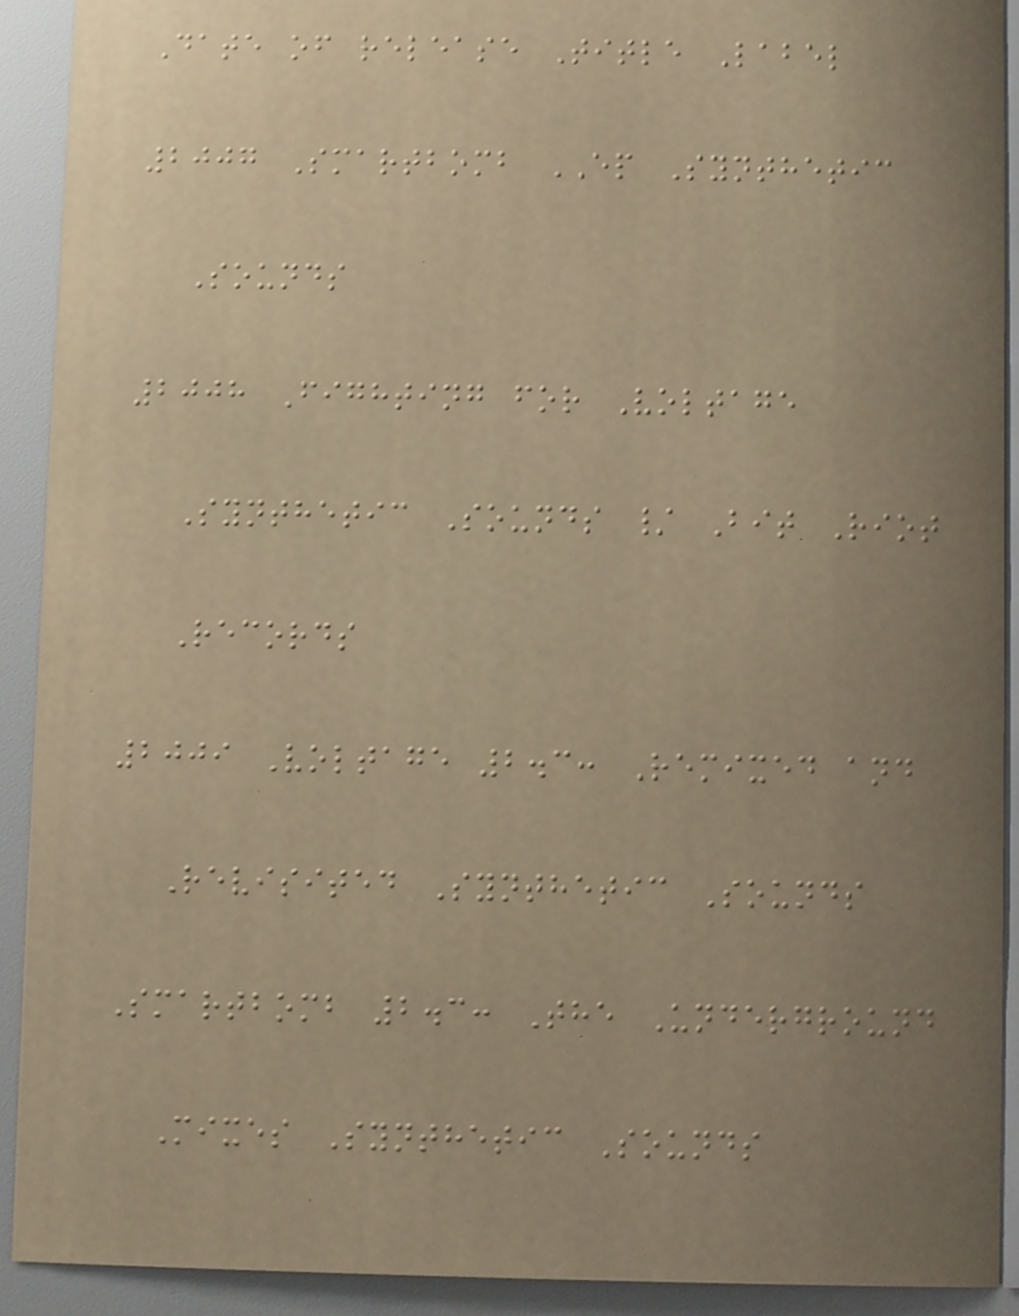Date of release Title Label
2007 Smartbomb EP Synthetic
Sounds
2008 Fighting for Voltage
Synthetic Sounds / Bit Riot
Records
2009 Voltage 2.3: Remixed and
Revisited Synthetic Sounds
Smartbomb 2.3: The Underground
Mixes Synthetic Sounds
